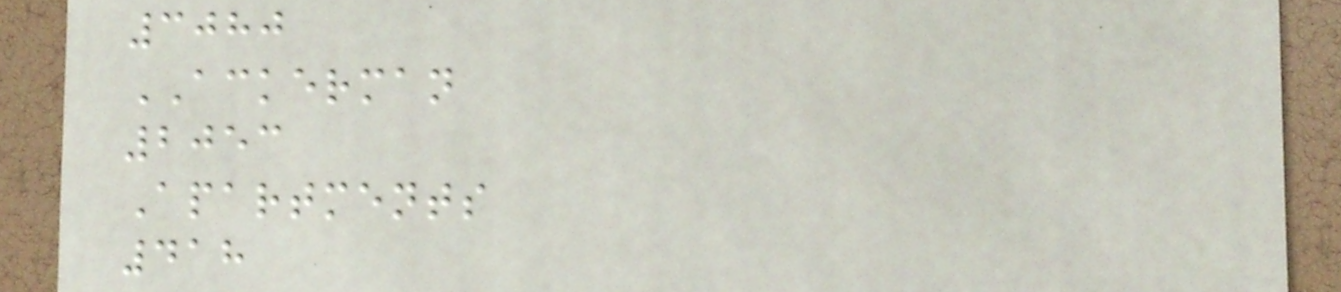3080
ACKERMAN
2053
Apartments
418
